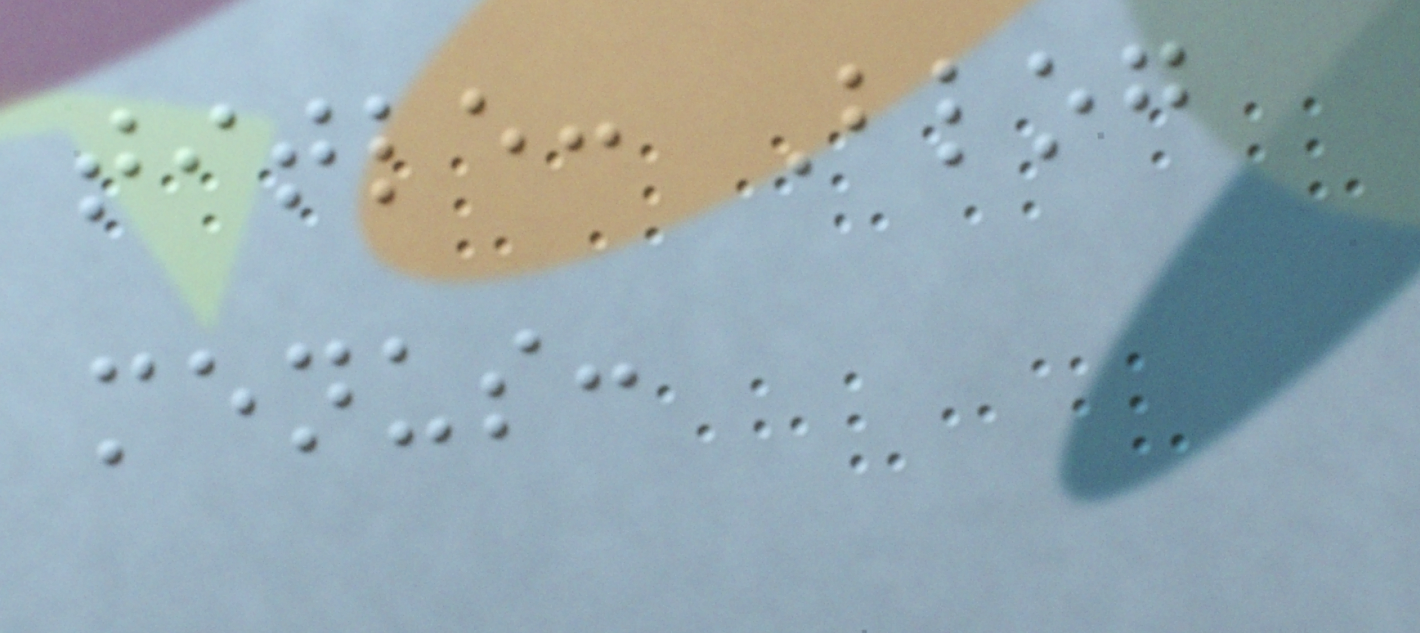title: Blog
menus:
